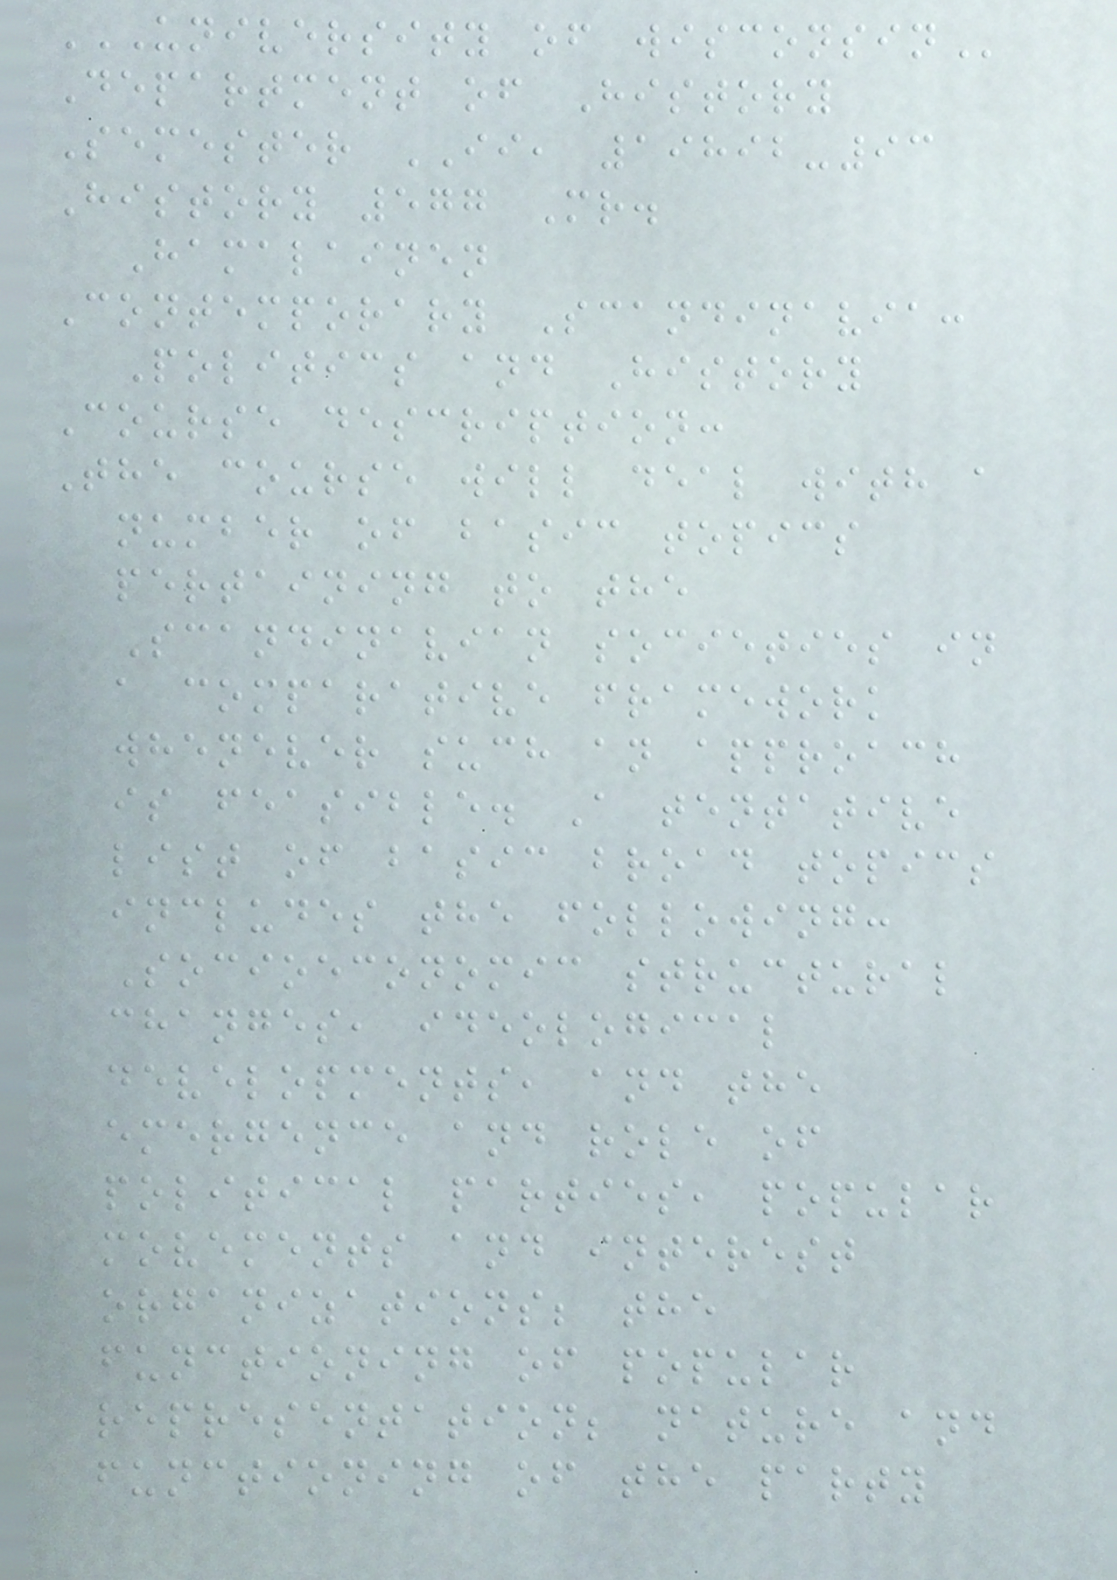UNIVERSITY OF WISCONSIN
Department of History
Semester II, 19892-93
History 577 Mr.
Hamalainen
Contemporary Scandinavia:
Politics and History
Course description:
The course will deal with a
number of basic topics
pertaining to the
Scandinavian societies in
a comparative framework
whenever such an approach
is feasible. A tentative
list of basic broad topics
includes the following:
Socioeconomic structural
changes, ideological
developments, and the
emergence and role of
political parties, popular
movements and interest
organizations; the
functioning of popular
representation; nature and
functioning of the party
